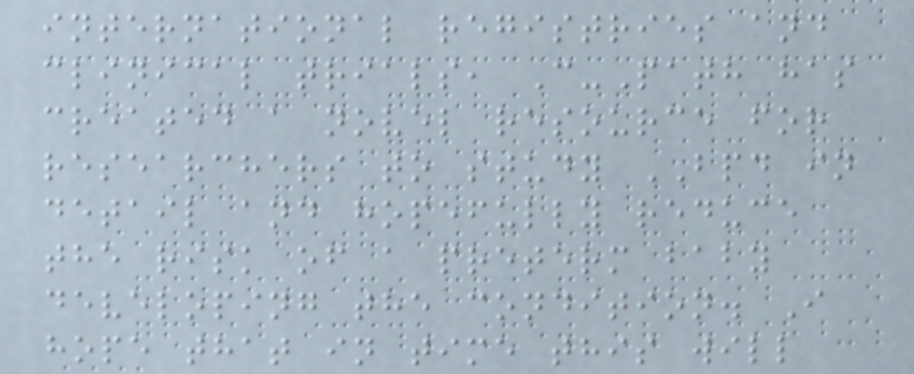international registries and
clinical trials, C-Path has
created a novel resource for
researchers to study BPD in
detail and hopefully reduce
the risk of a preterm baby
developing the condition. I
hope that in time this will
